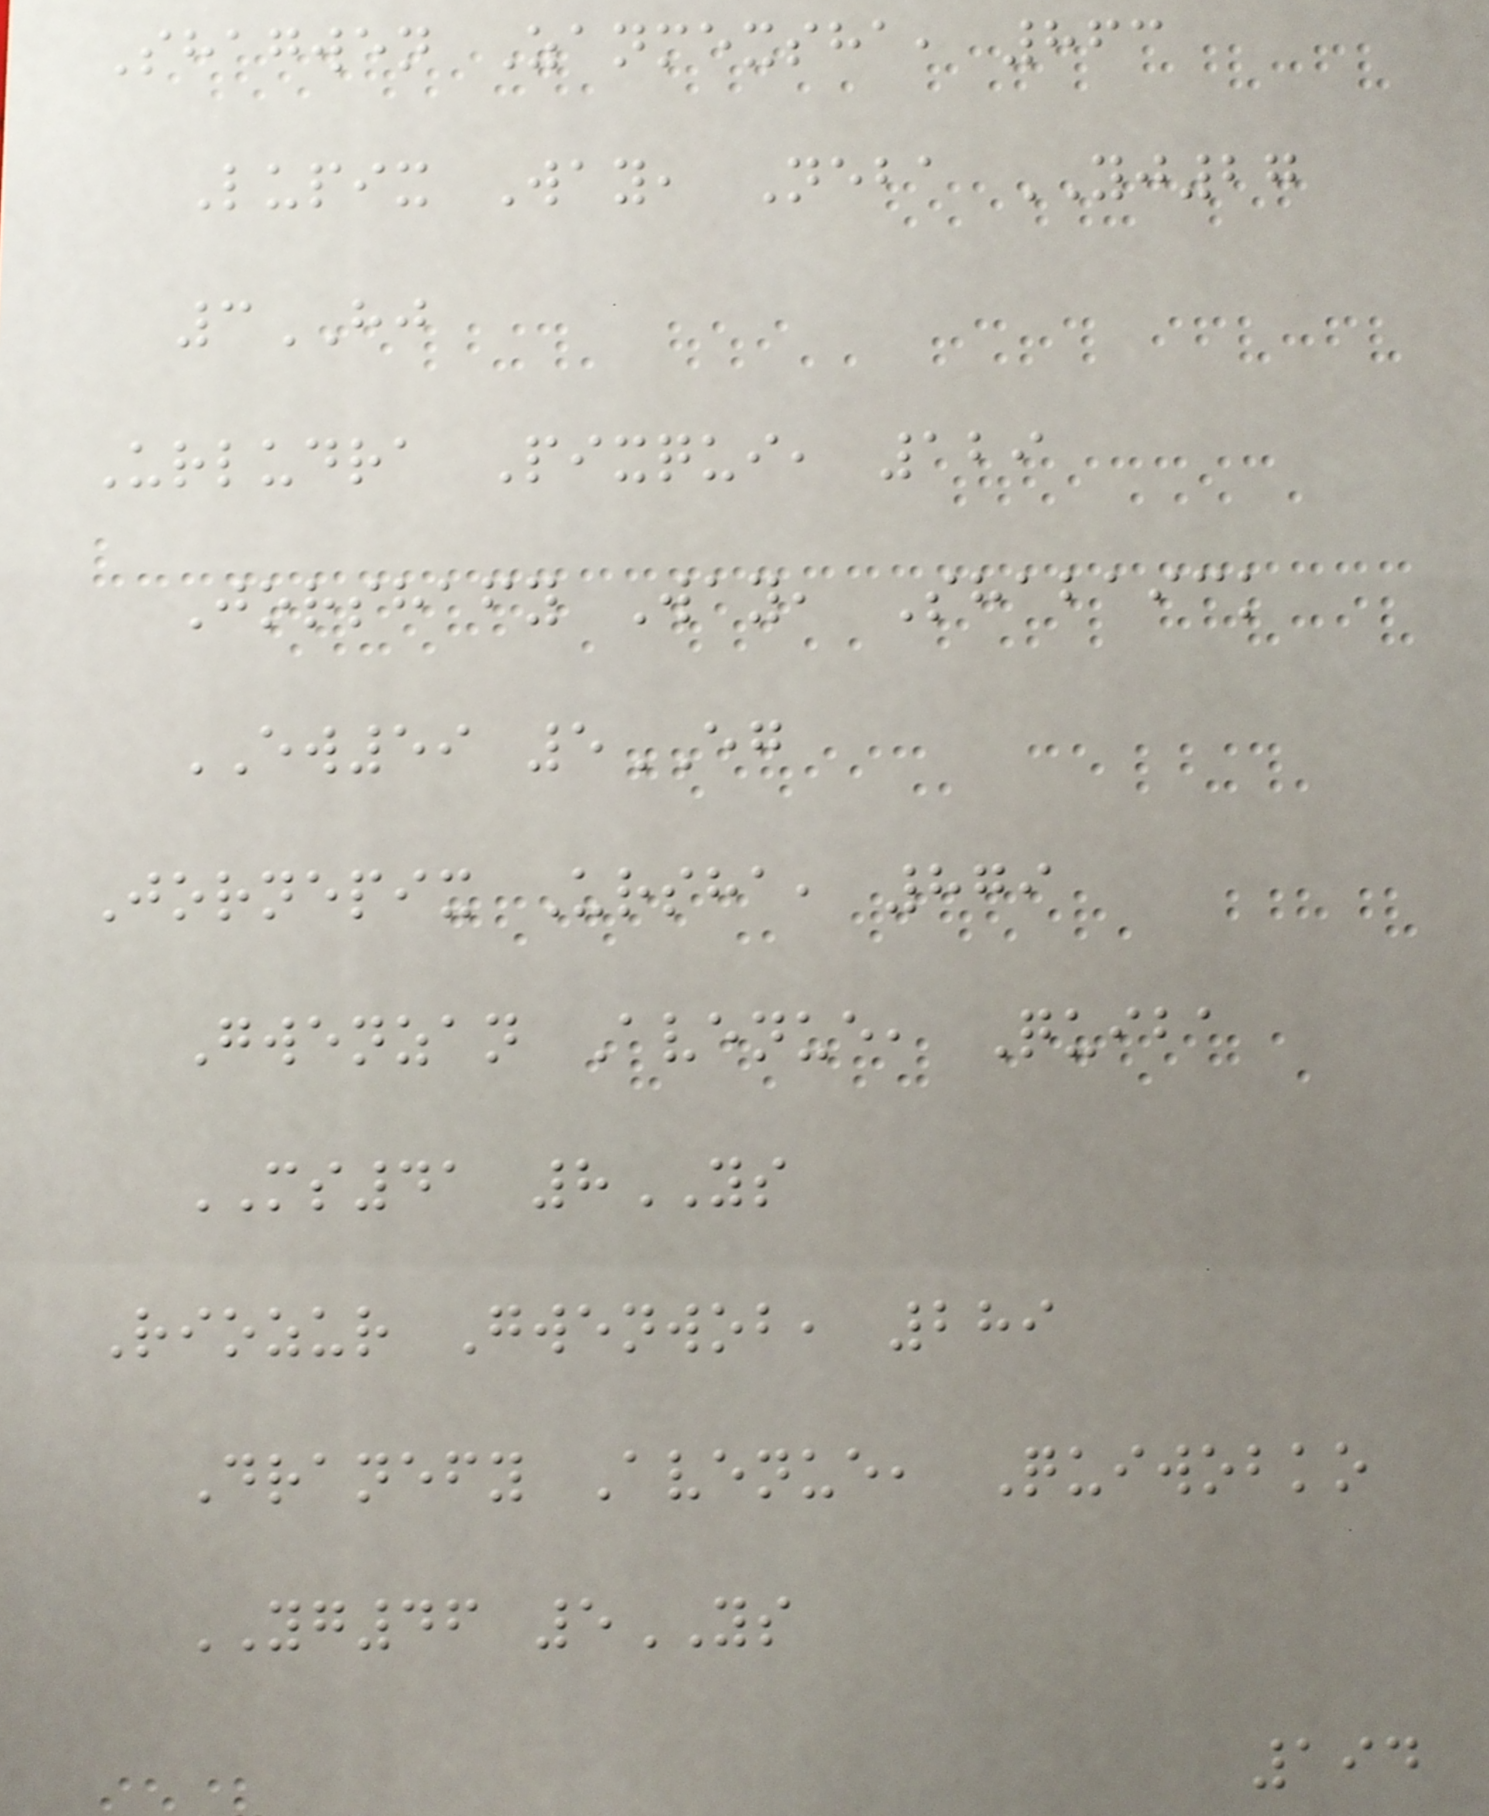Shagwen Zanmexsha, 863
Lupix Way, Neba YJ27
3HJ
Urludra Pixqui, 129
Jorshafy Way, Shabaick
EW59 5EG
Jornepix Ursha, 879
Gwenzan Avenue, Quiba
MS41 8YS
Riozur Gwenwob, 289
Dranefy Avenue, Quiwobko
YG46 5YS
194
